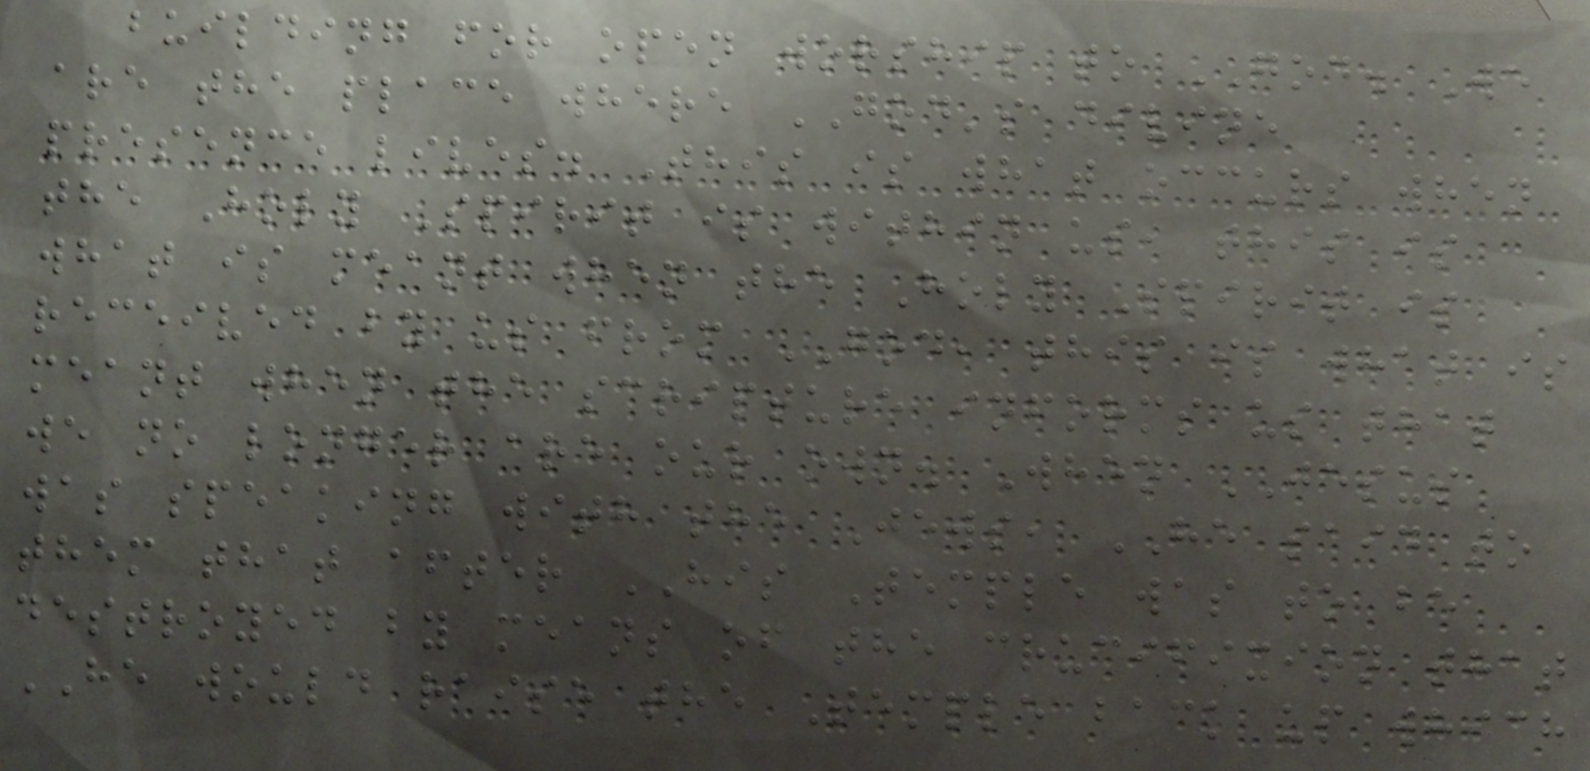building for open worship to GOD. We
are the place where GOD's divine
presence lives. This is what occurs when
the Holy Spirit is within us, this is
what is meant when the Holy Spirit is
received by us from GOD, this is what is
meant when the scripture informs us that
we no longer are our own. When JESUS
was speaking with the Jews, HE said to
them that after HIS Temple was to be
destroyed by means of the crucifixion that
HE would raise the Temple back up which
